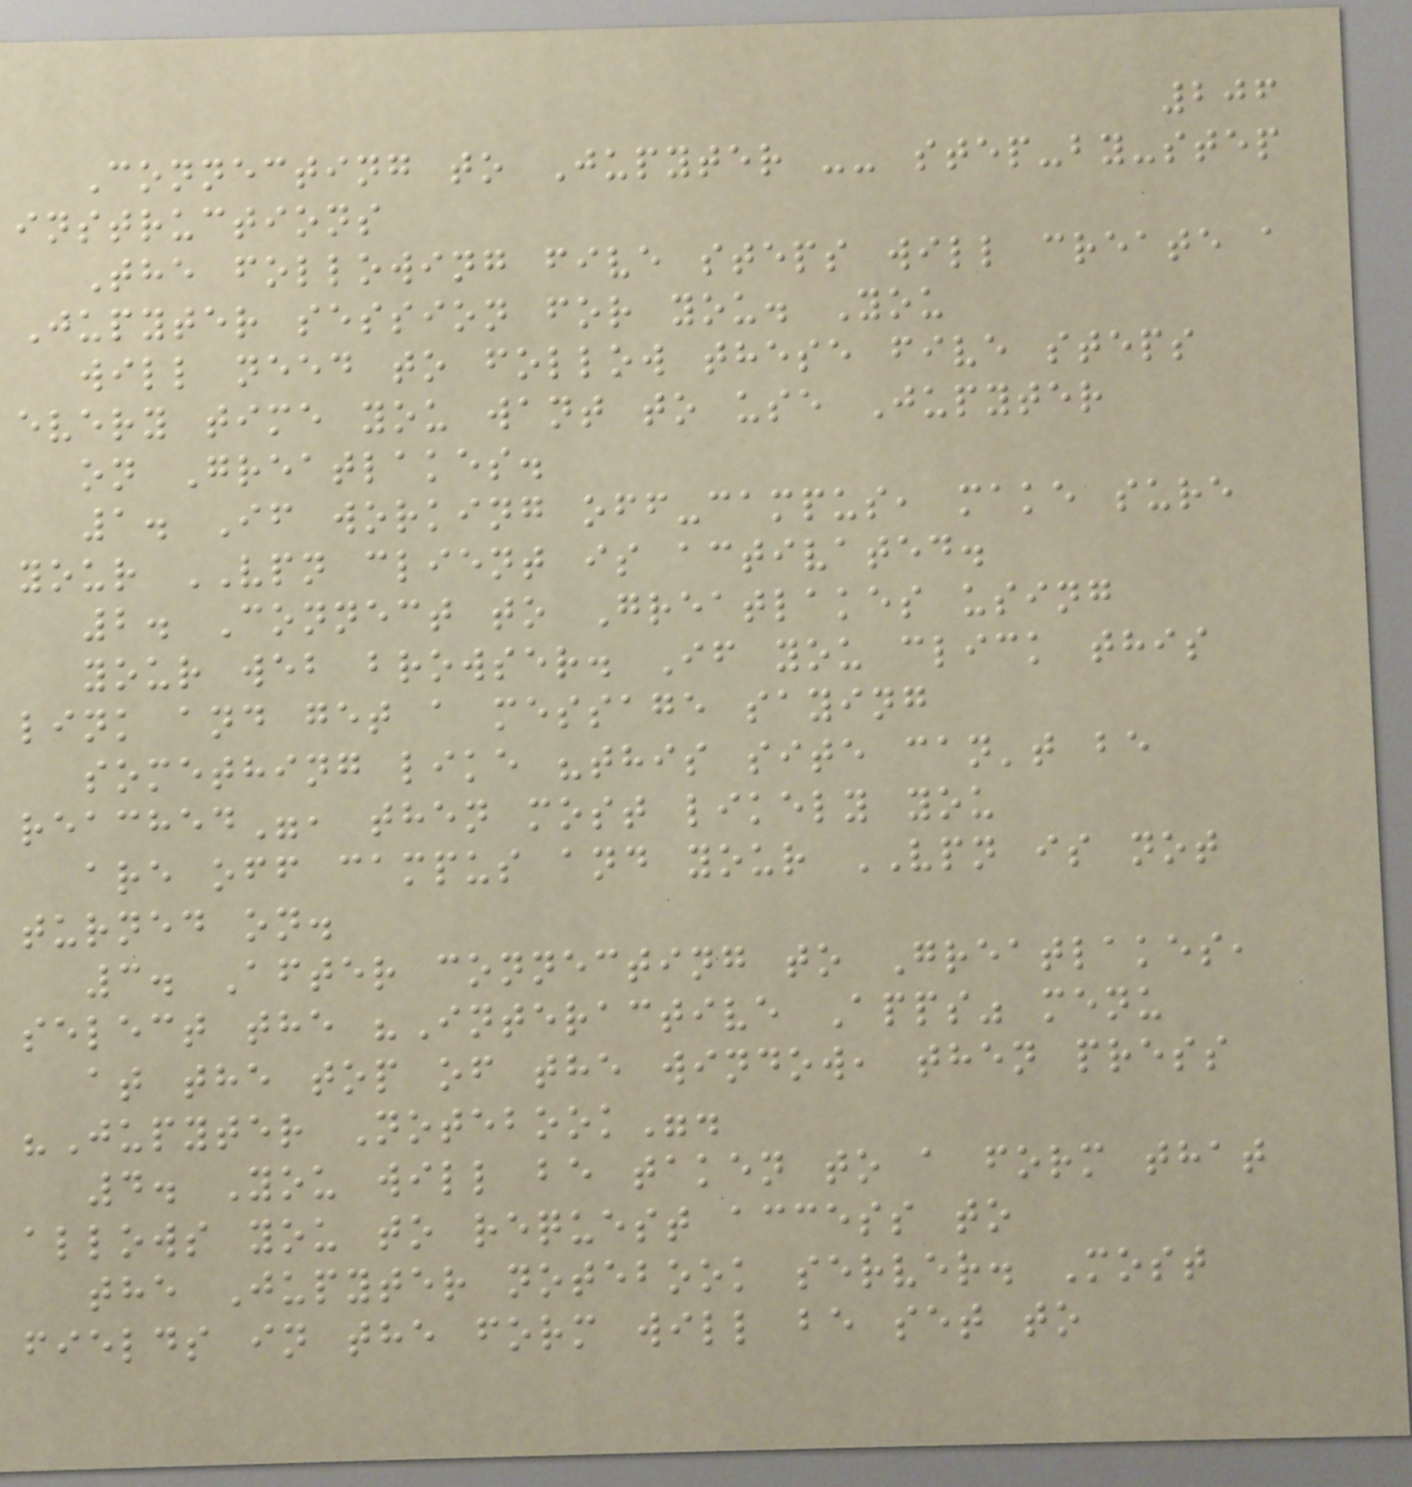206
Connecting to Jupyter -- step-by-step
instructions
The following five steps will create a
Jupyter session for you. You
will need to follow these five steps
every time you want to use Jupyter
on Greatlakes.
1. If working off-campus, make sure
your VPN client is activated.
2. Connect to Greatlakes using
your web browser. If you click this
link and get a message saying
something like "this site can't be
reached", then most likely you
are off campus and your VPN is not
turned on.
3. After connecting to Greatlakes,
select the "Interactive Apps" menu
at the top of the window, then press
"Jupyter Notebook".
4. You will be taken to a form that
allows you to request access to
the Jupyter notebook server. Most
fields in the form will be set to
